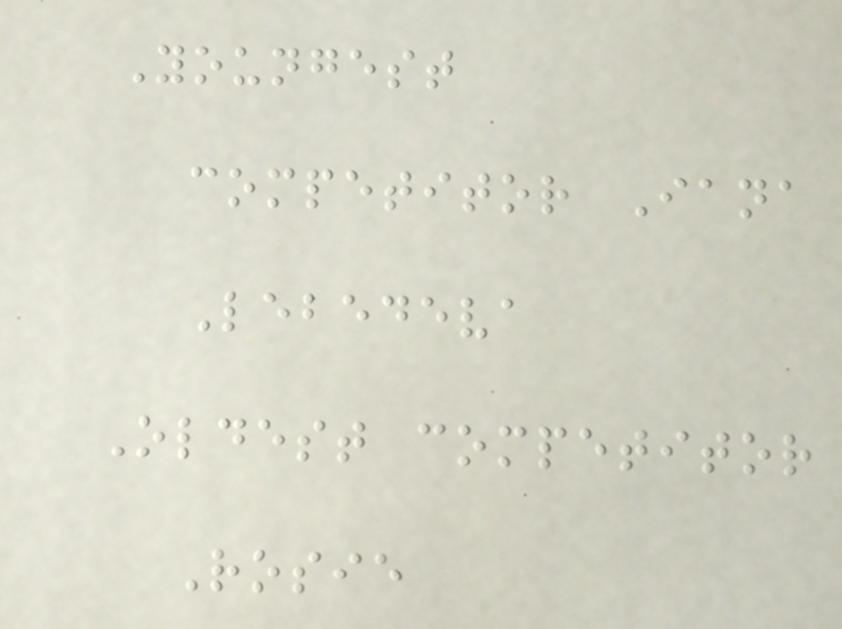Youngest
competitor Iana
Lebedeva
Oldest competitor
Rosie
